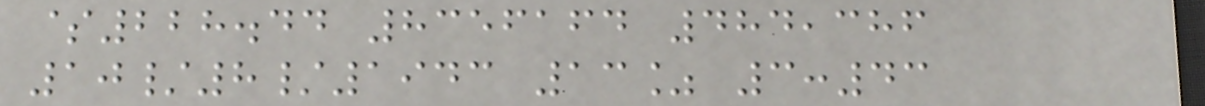$228.44 8356164 484,386
10/8/1943 13% 3:43
